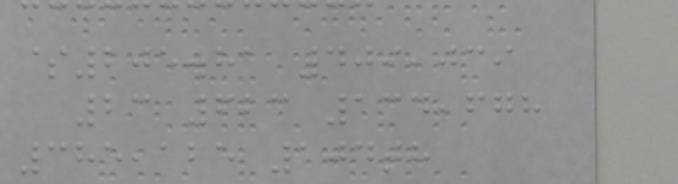$205.81 409,039
23 623 134,678
385,125 104th
